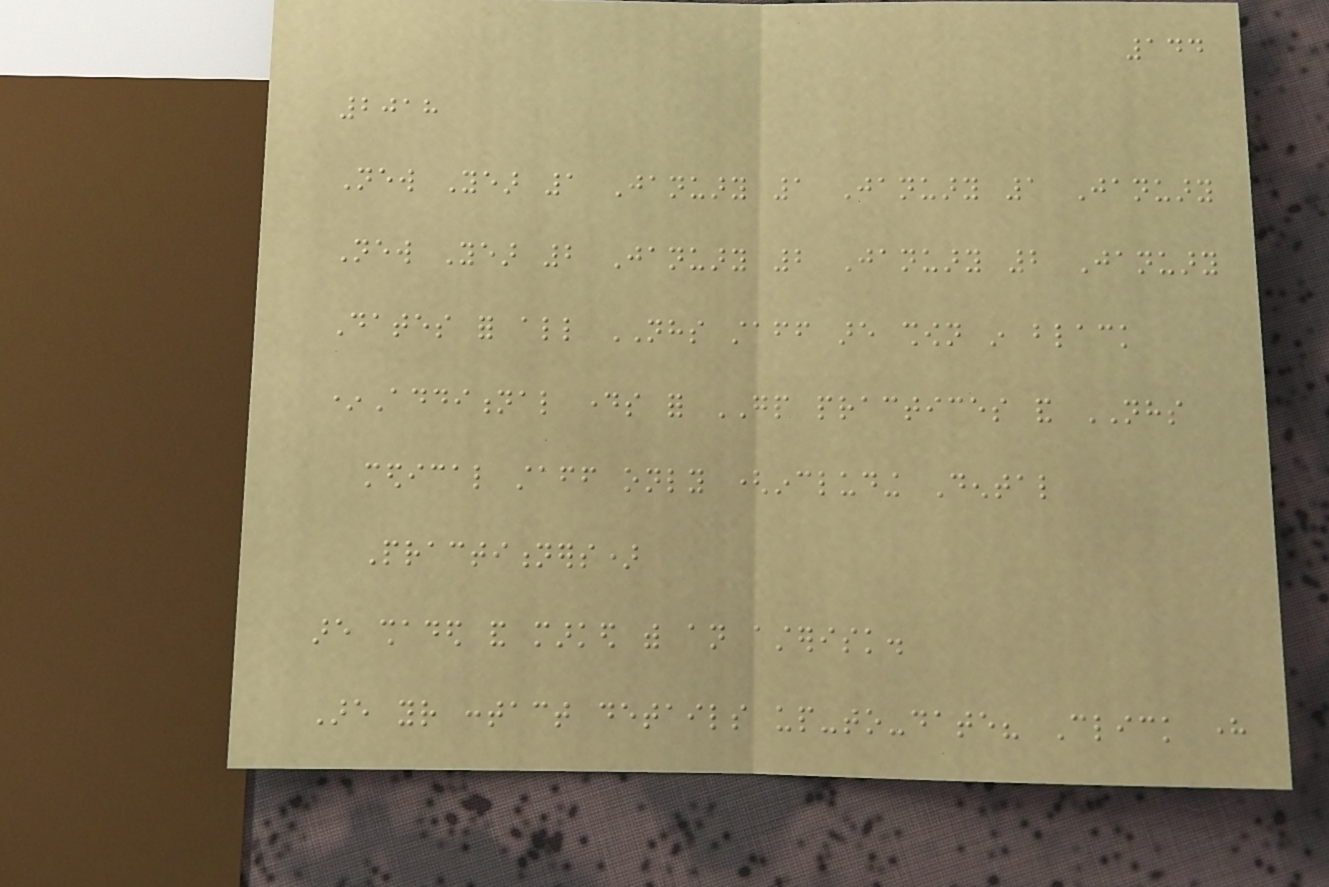144
2018
New Year 1 January 1 January 1 January
New Year 2 January 2 January 2 January
Dates for all NHS staff are shown in black
*Additional days for GP practices and NHS
medical staff only (including Dental
Practitioners)
are shaded and marked with an asterisk.
Are your contact details up-to-date? Click here
